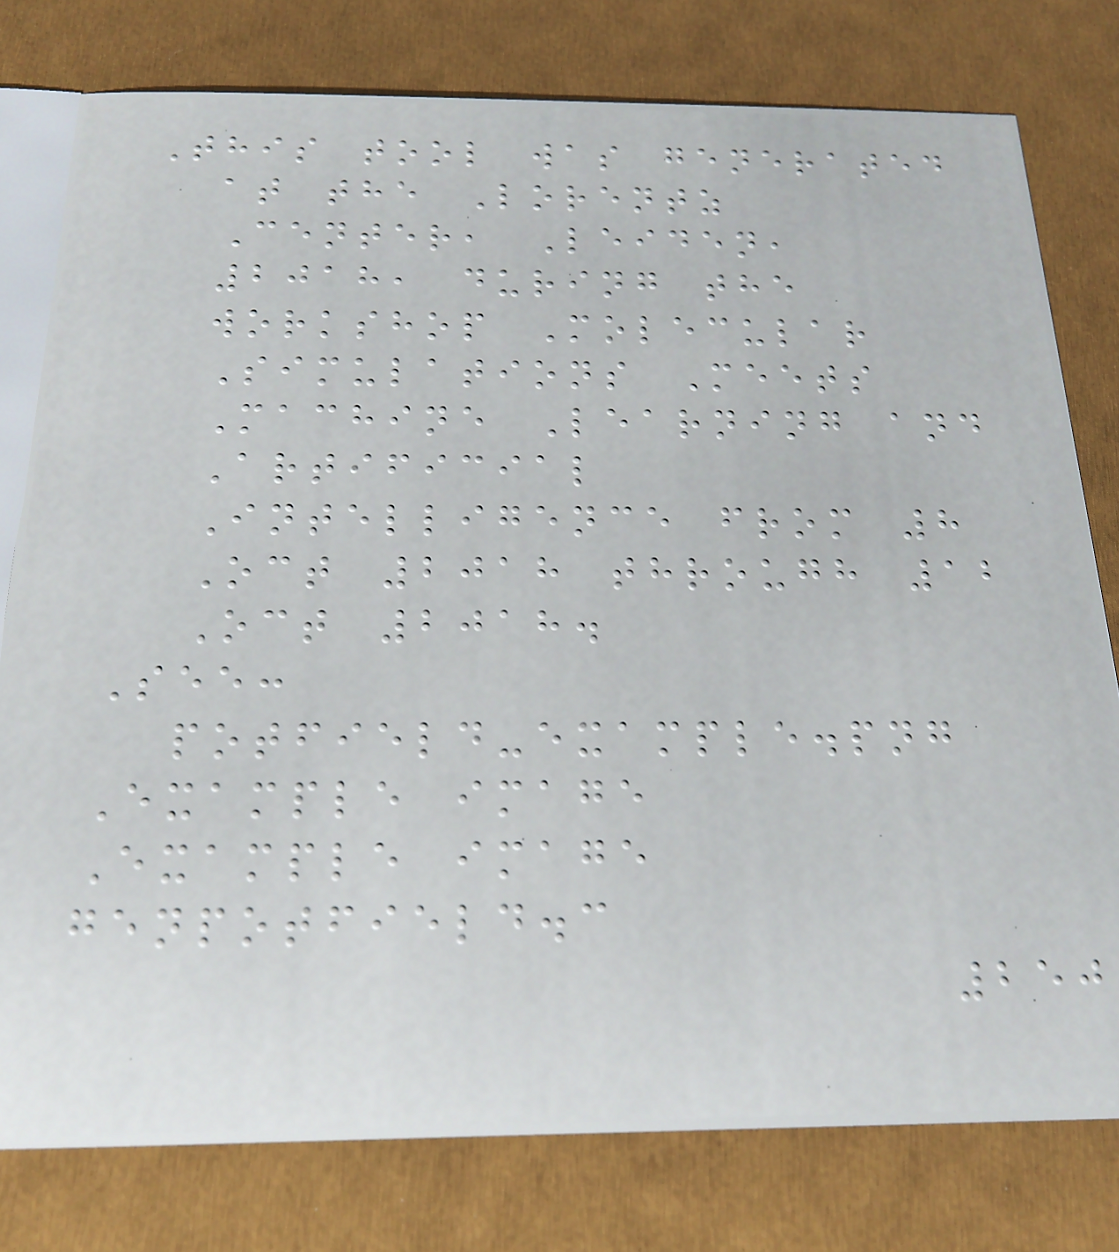This tool was generated
at the Lorentz
Center, Leiden,
2018, during the
workshop Molecular
Simulations Meets
Machine Learning and
Artificial
Intelligence from 8
Oct 2018 through 12
Oct 2018.
See:
potfield-example.png
Example image
Example image
genpotfield.c
250
